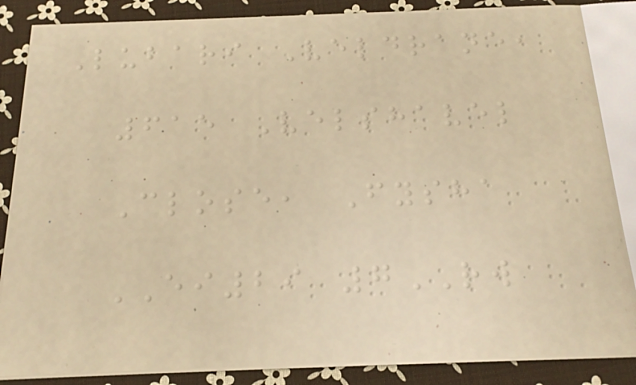Lubari Veldrane,
615 Velshavel
Close, Fysha
EI29 7RW
